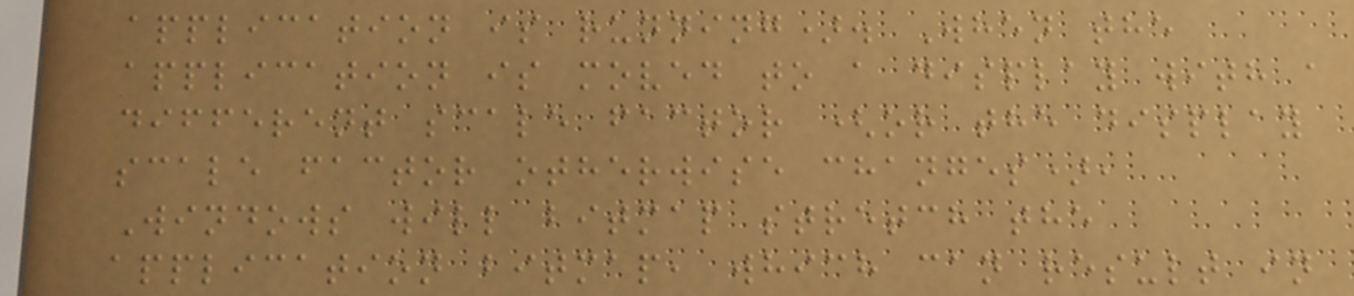application is running). When the
application is moved to a display with a
different scale factor (or the display
scale factor otherwise changes),
Windows will bitmap stretch the
application bitmap, which can result in
